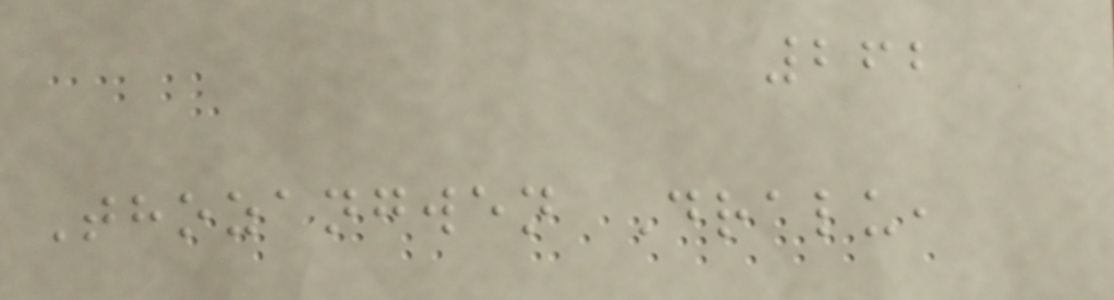262
Thozangwen Dralu,
